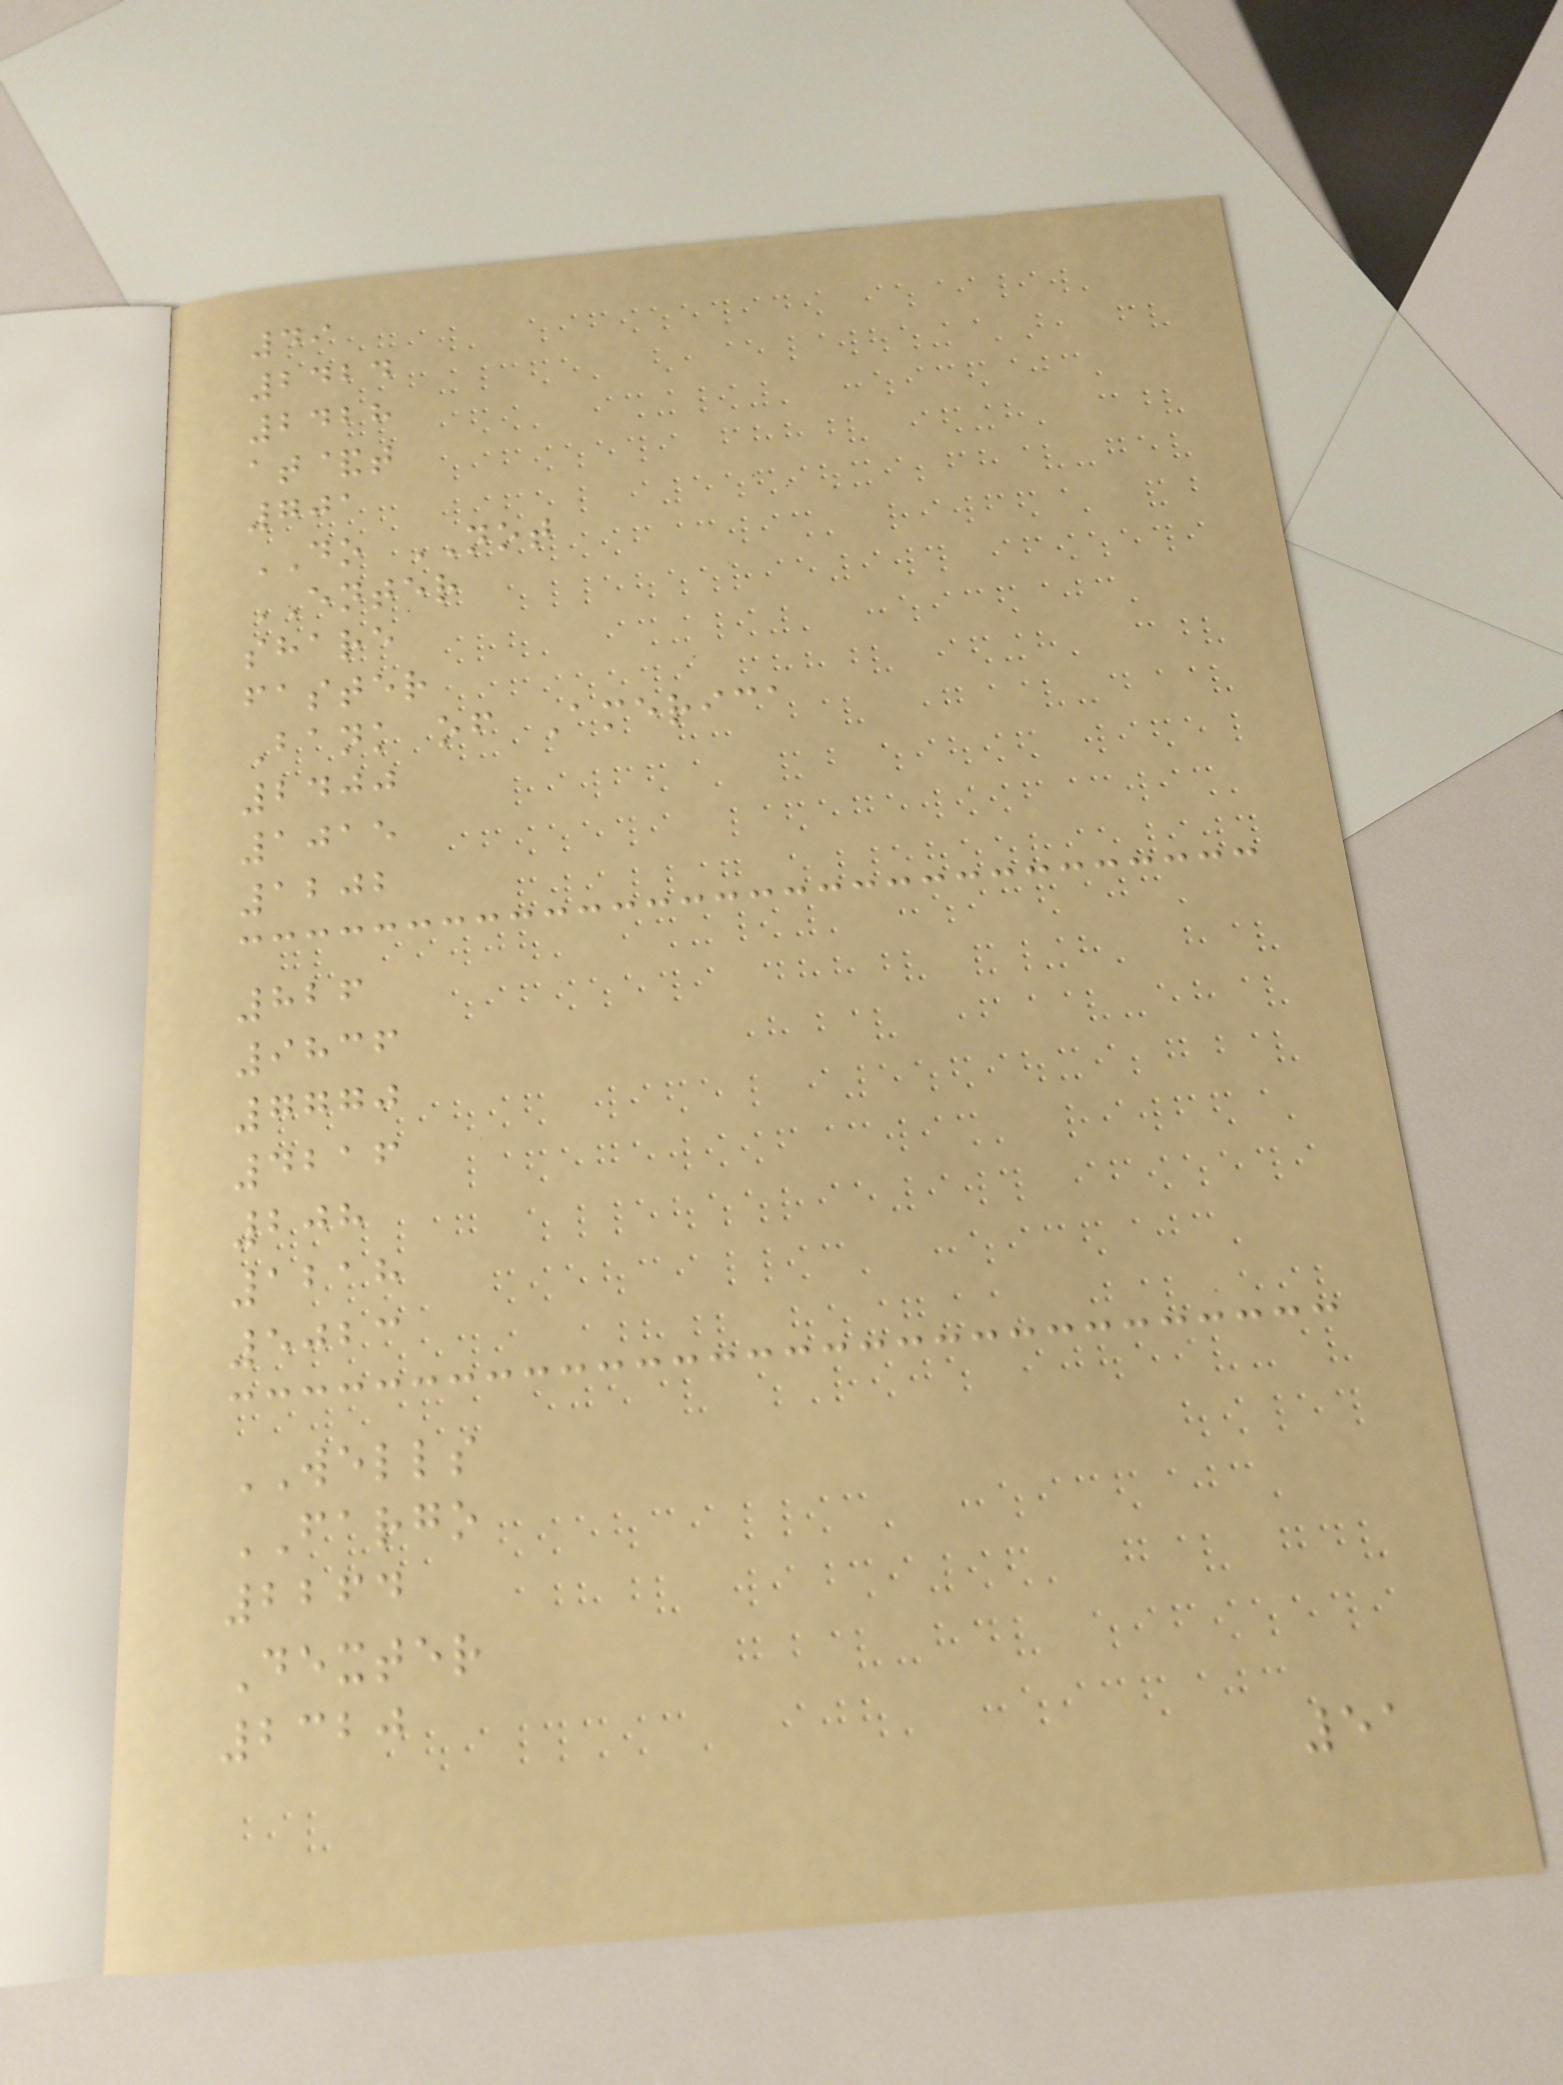49
2424
2428
at&t
701
DO NOT
ENTER
share
faster
Bank of America
2400
1015
1202
826
9836
7770
4216
208
1218
5023
WELLS
FARGO
2264
Dexter
2320
51
